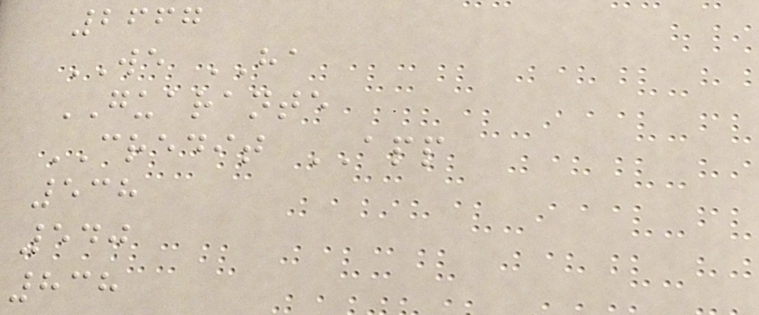2667
WE HA
GUARANTE
CREDIT APP
538
540
838
